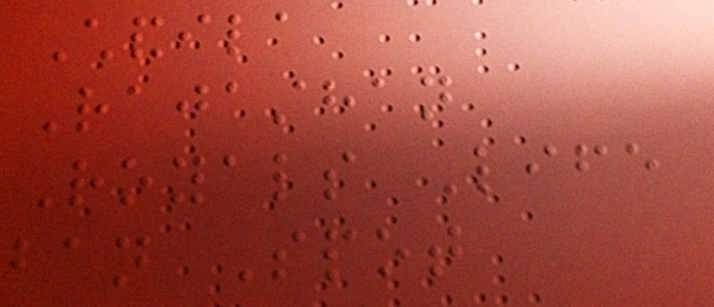Chandila
Rajasthan
Royals Life
ban Spot
